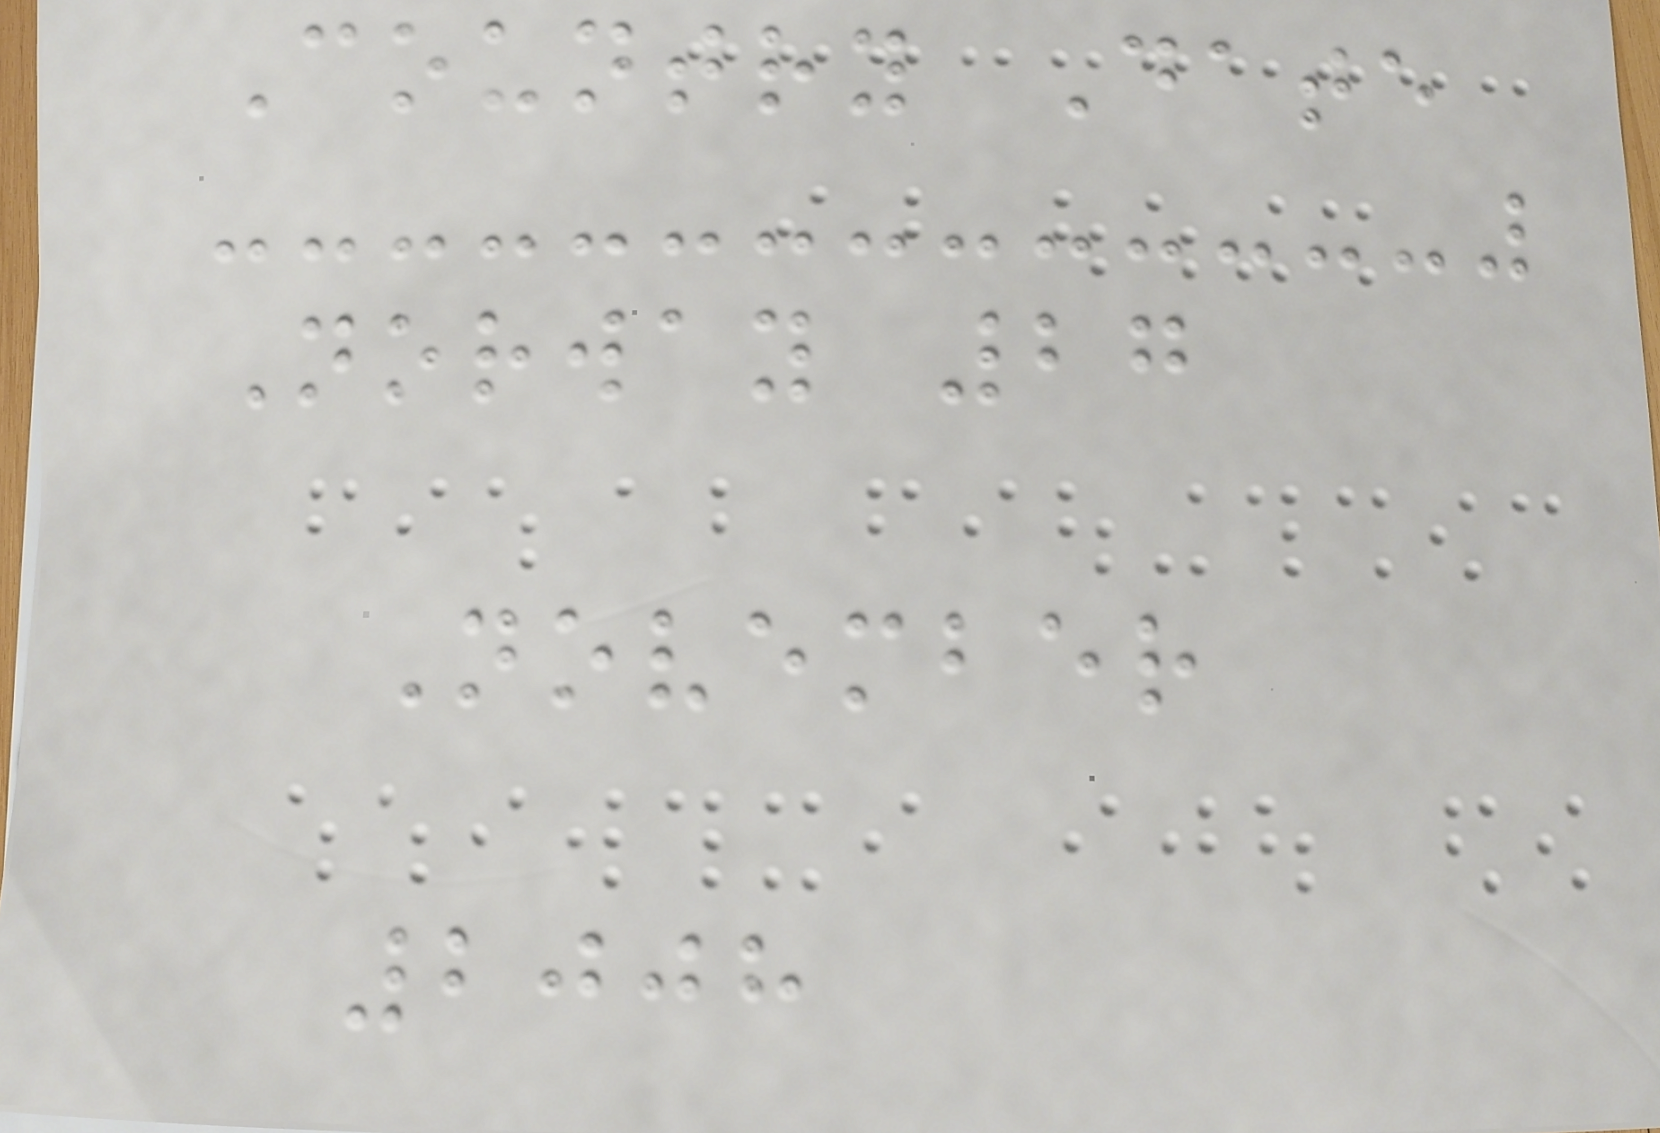Country Date
Norway 27
November
2008
